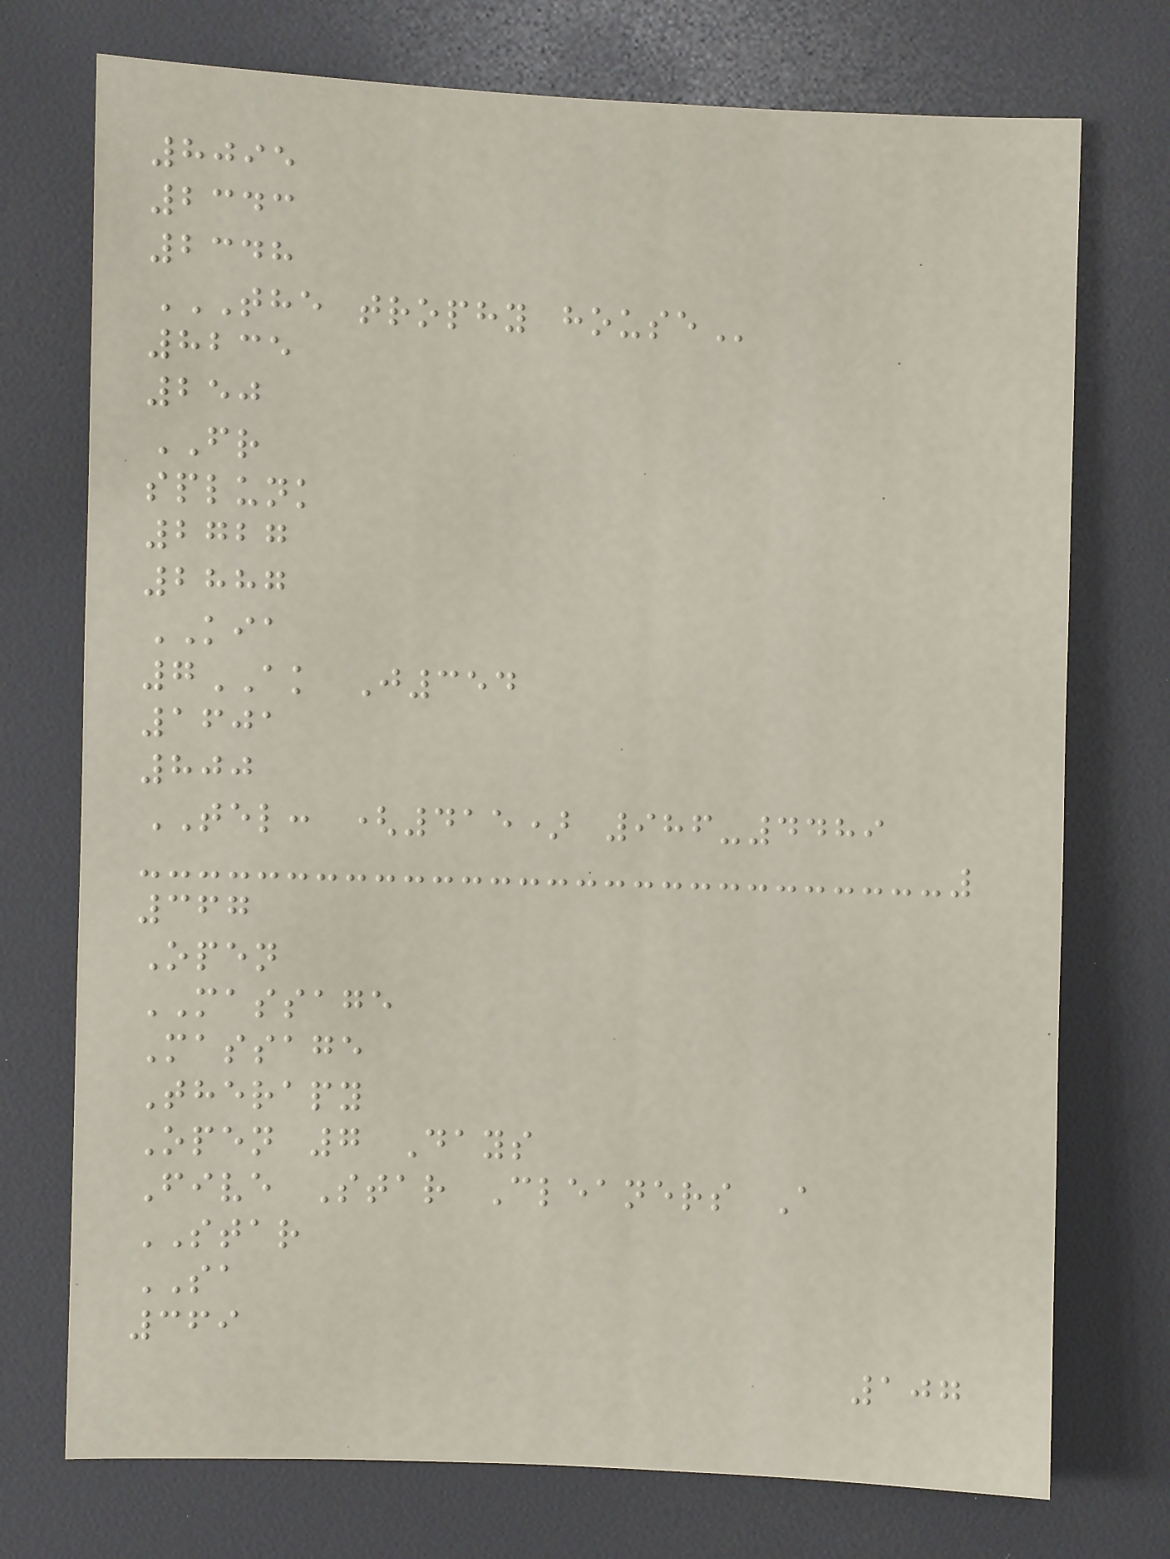8095
2343
2348
THE TROPHY HOUSE
8235
250
FR
splunk
2727
2887
KIA
7AK J354
1601
800
TEL: (415) 986-4489
367
Open
MASSAGE
Massage
Therapy
Open 7 Days
Five Star Cleaners A
STAR
SA
369
107
